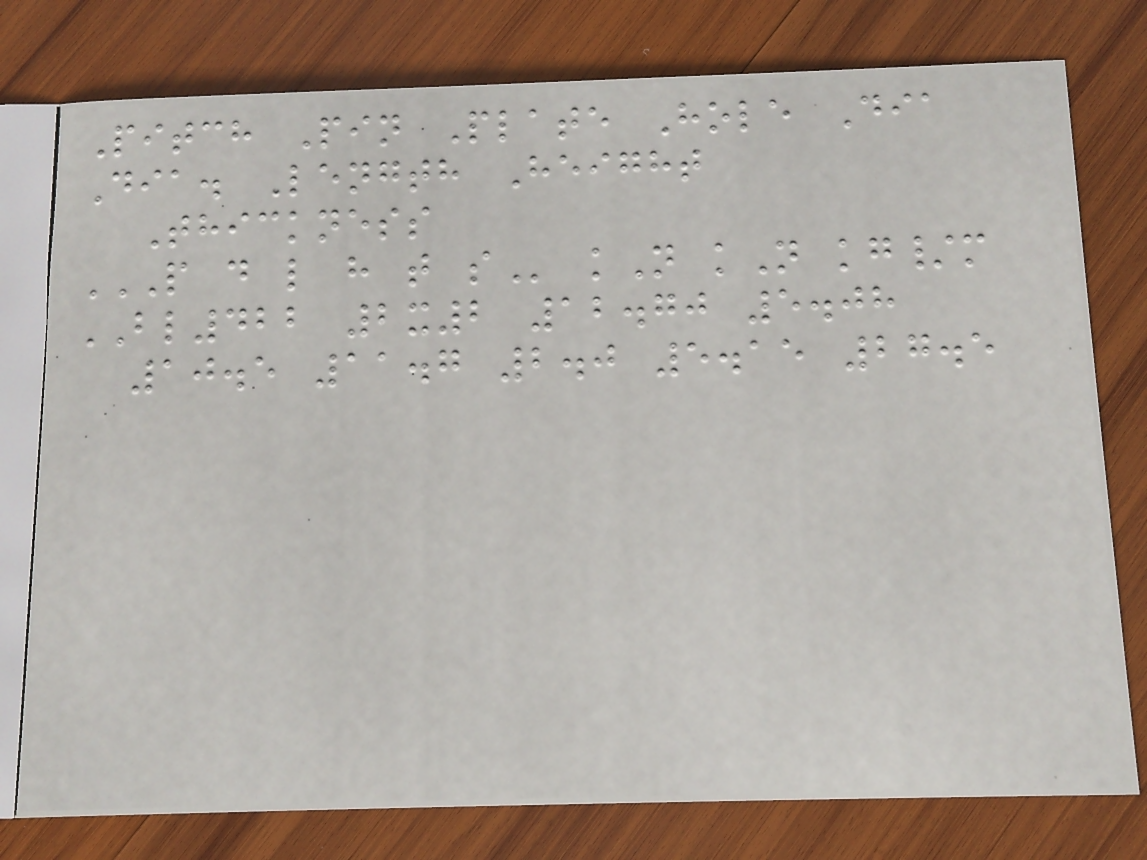Pitch Pin Plate Hole Dia
Dia. Length Height
Thickness
P D L H T S kN kN kg/m
BL422 2x2 12.70 5.08
10.5 11.7 2.0 5.15 27.5
